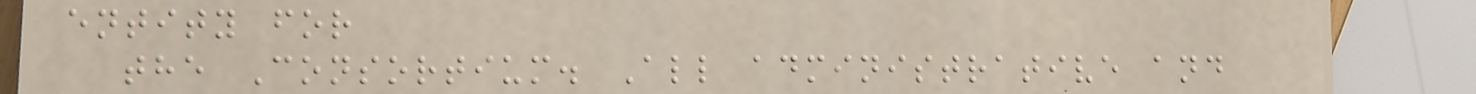entity for
the Consortium. All administrative and
